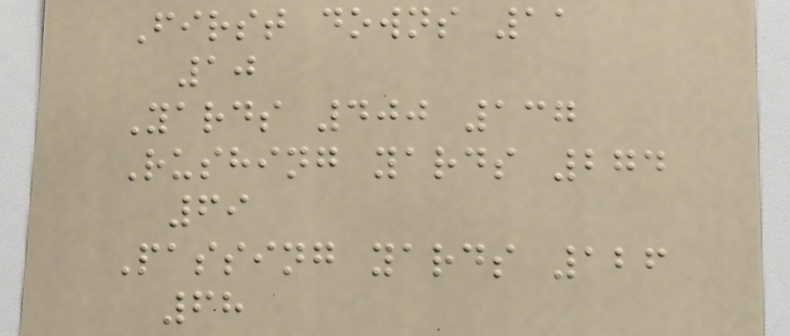First downs 11
10
Yards 400 137
Rushing yards 274
69
Passing yards 126
68
